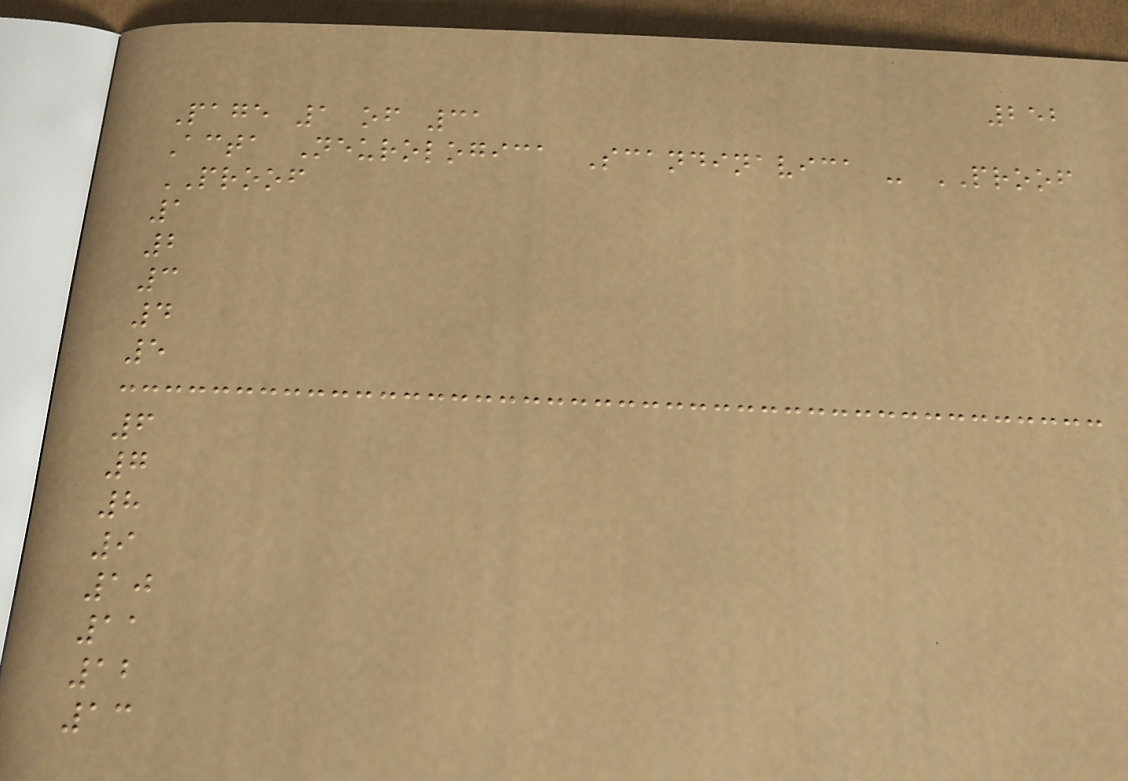252
Page 1 of 31
Acta Neurologica Scandinavica - PROOF
PROOF
1
2
3
4
5
6
7
8
9
10
11
12
13
